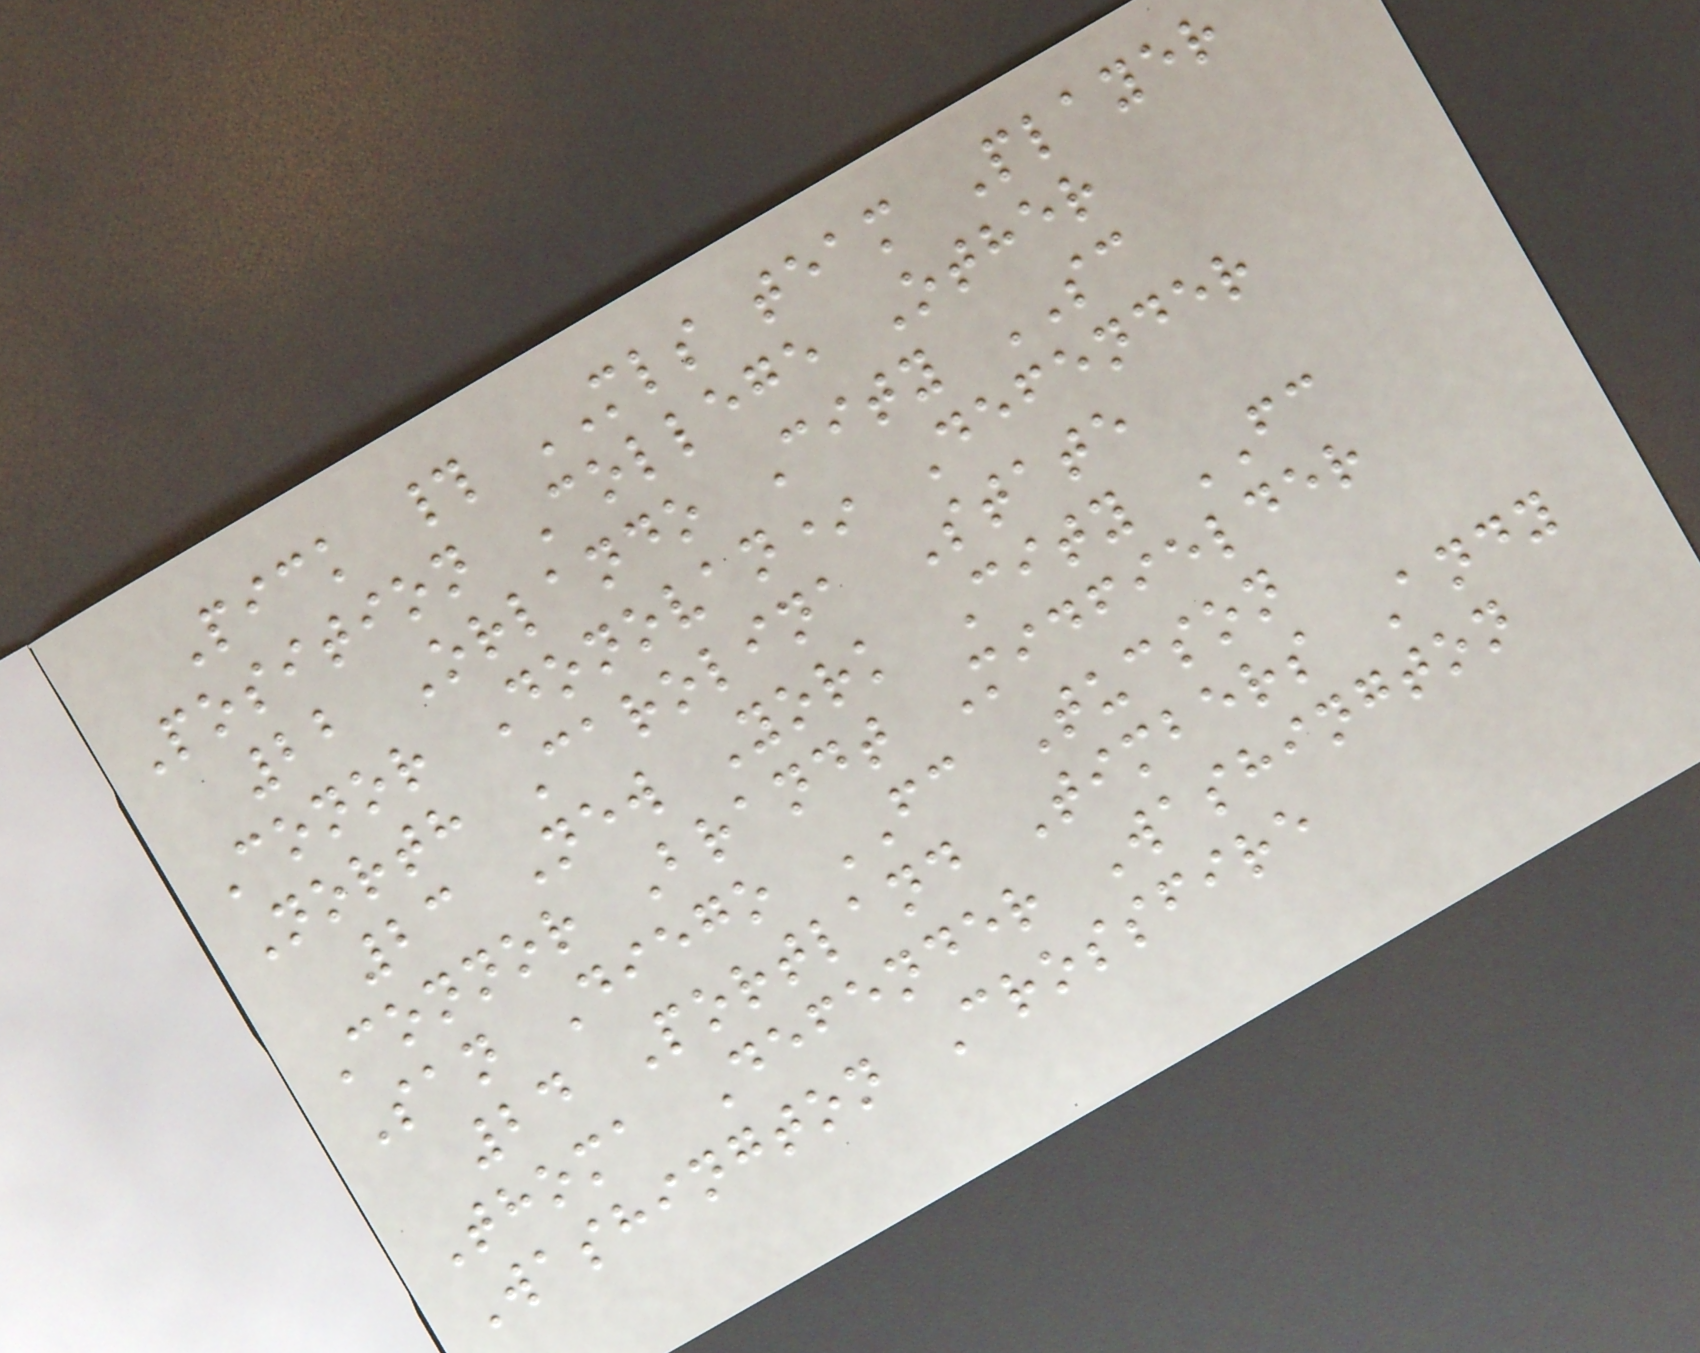Pick # MLS team Player
Position College Other
22 Orlando City SC
Conor Donovan* Defender
North Carolina State
23 New York City FC
Connor Brandt Midfielder
San Diego FC Tucson
24 Portland Timbers Andy
Thoma Defender Washington
Washington Crossfire
